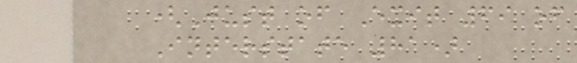(Just of Exit 69 of
Interstate 81)
